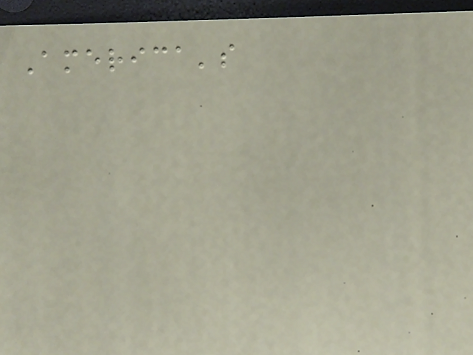America's
